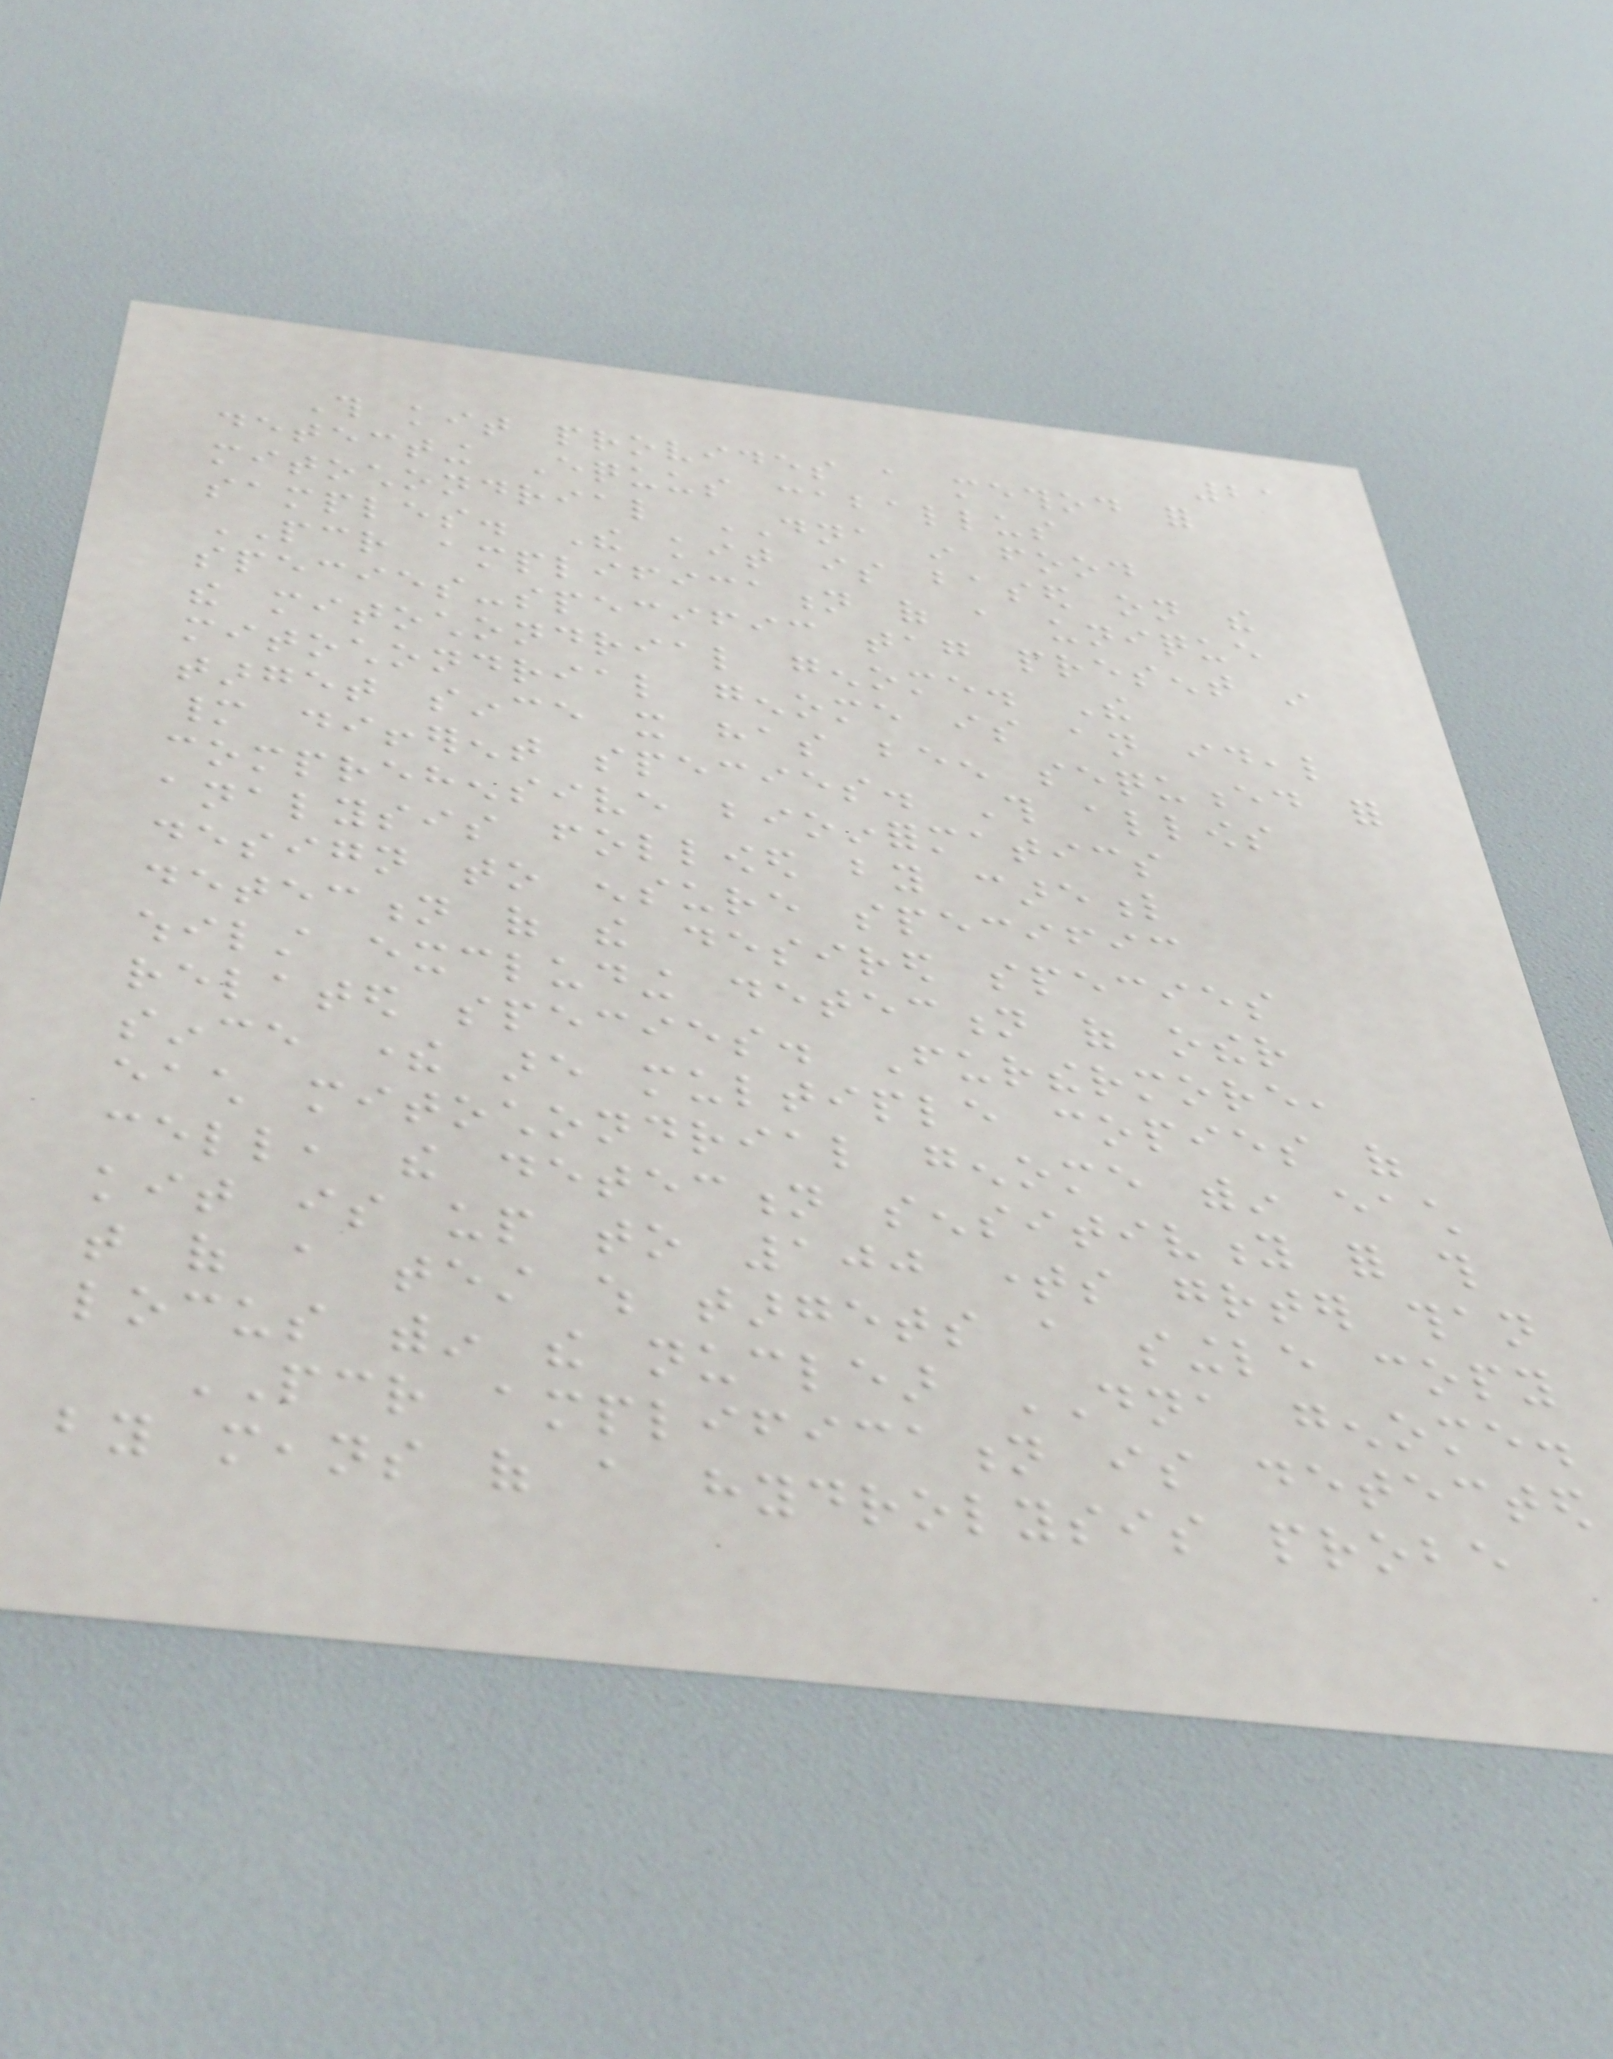21
This kit provides a method for
detecting Equus caballus
mitochondrial DNA in food
samples. The kit is based on the
PCR amplification of a unique
species-specific tag present in
the mitochondrial genome. The
mitochondrial genome is an ideal
target since it has been sequenced for
many different species. This allows
comprehensive bioinformatics
analysis followed by careful
design to ensure specific
detection of the desired species
whilst excluding detection of other
related species. Furthermore,
since there are multiple copies of
each mitochondrial genome within each
cell, the detection sensitivity for this
kit is up to 100 times greater than
that of a test which targets a single copy
locus within the nuclear DNA genome.
PCR amplification is detected
by means of a hydrolysis probe
